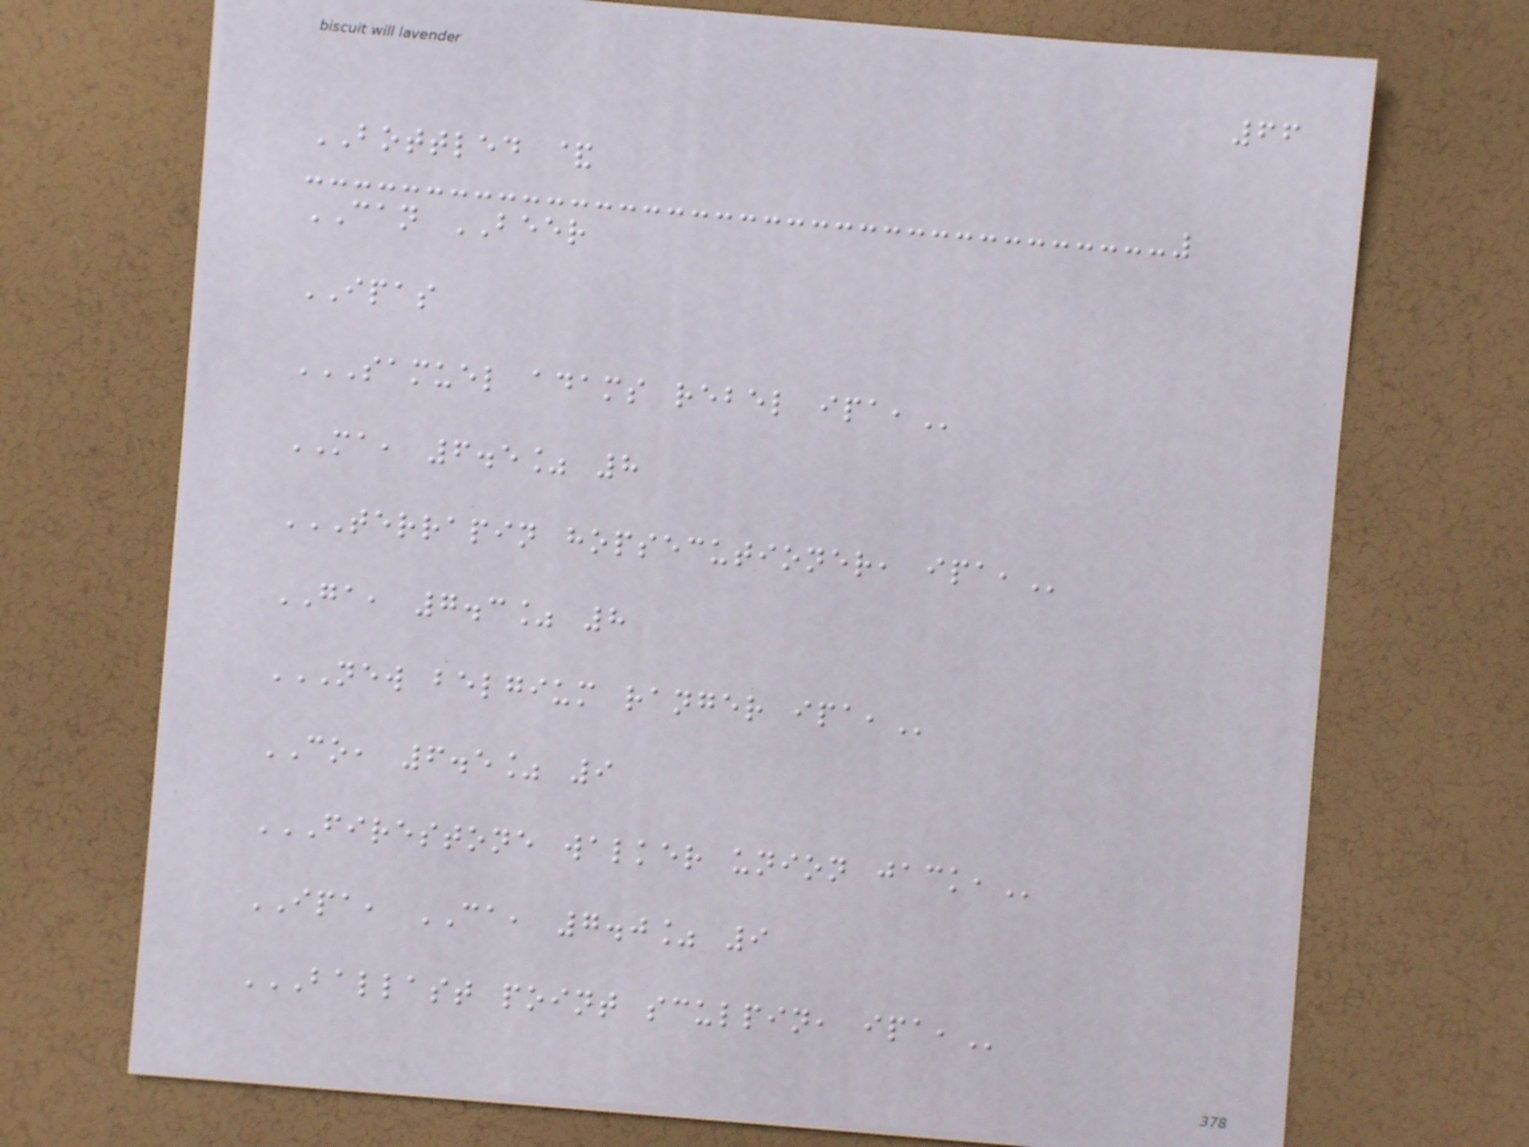66
BOTTLED &
CAN BEER
IPAS
SAMUEL ADAMS REBEL IPA,
MA, 6.5% 8
TERRAPIN HOPSECUTIONER, IPA,
GA, 7.3% 8
NEW BELGIUM RANGER IPA,
CO, 6.5% 9
FIRESTONE WALKER UNION JACK,
IPA, CA, 7.0% 9
BALLAST POINT SCULPIN, IPA,
